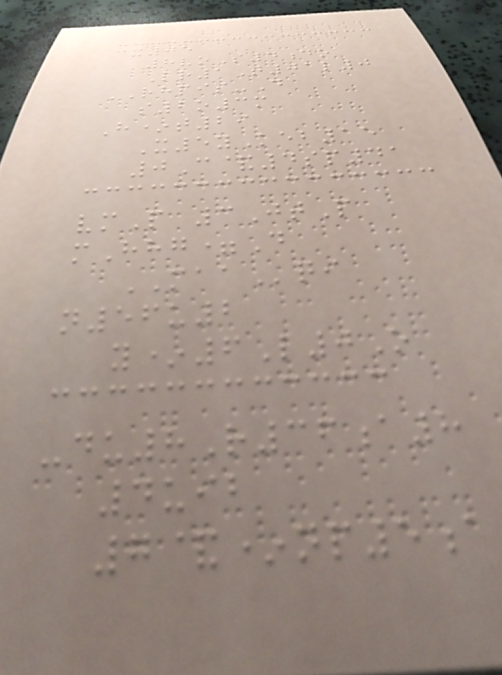cx05
8voS4do
Lr1T01l0
RHPIS-D
s2o3m
H*t29
X5yKeb15
0C&4sp41
vmP 3JtP
mHhg=D
MAAqi
n56u2
y*6L0O
-du8R36a8
4uib
7&*np5a
